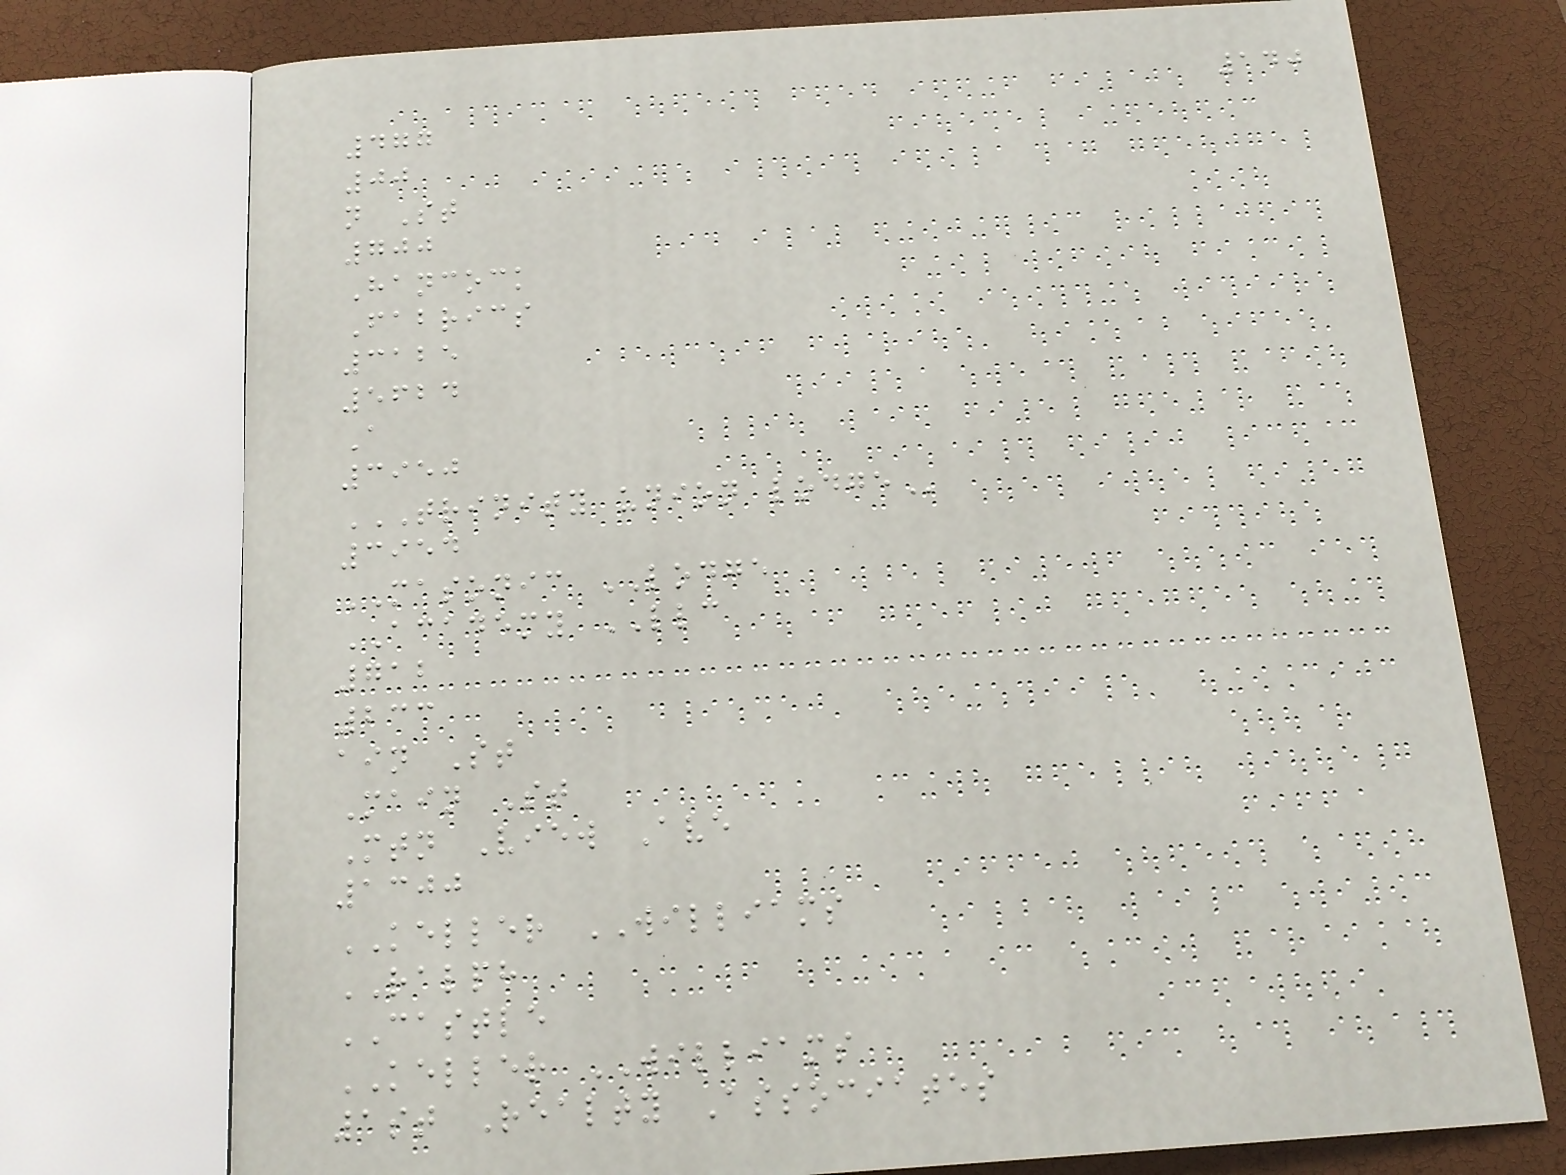140
477
00
n St
700
Hancock
Fabrics
3125
5624
A
3950
TRINITY UNION LODGE
3954
MASONIC LODGE
ACADEMY LLC
712
233
ain St
Main St
Mtn View Ave
1300
KELLER WILLIAMS
RALPH
CASTLE
KELLER WILLIAMS
1st Realty Associates
